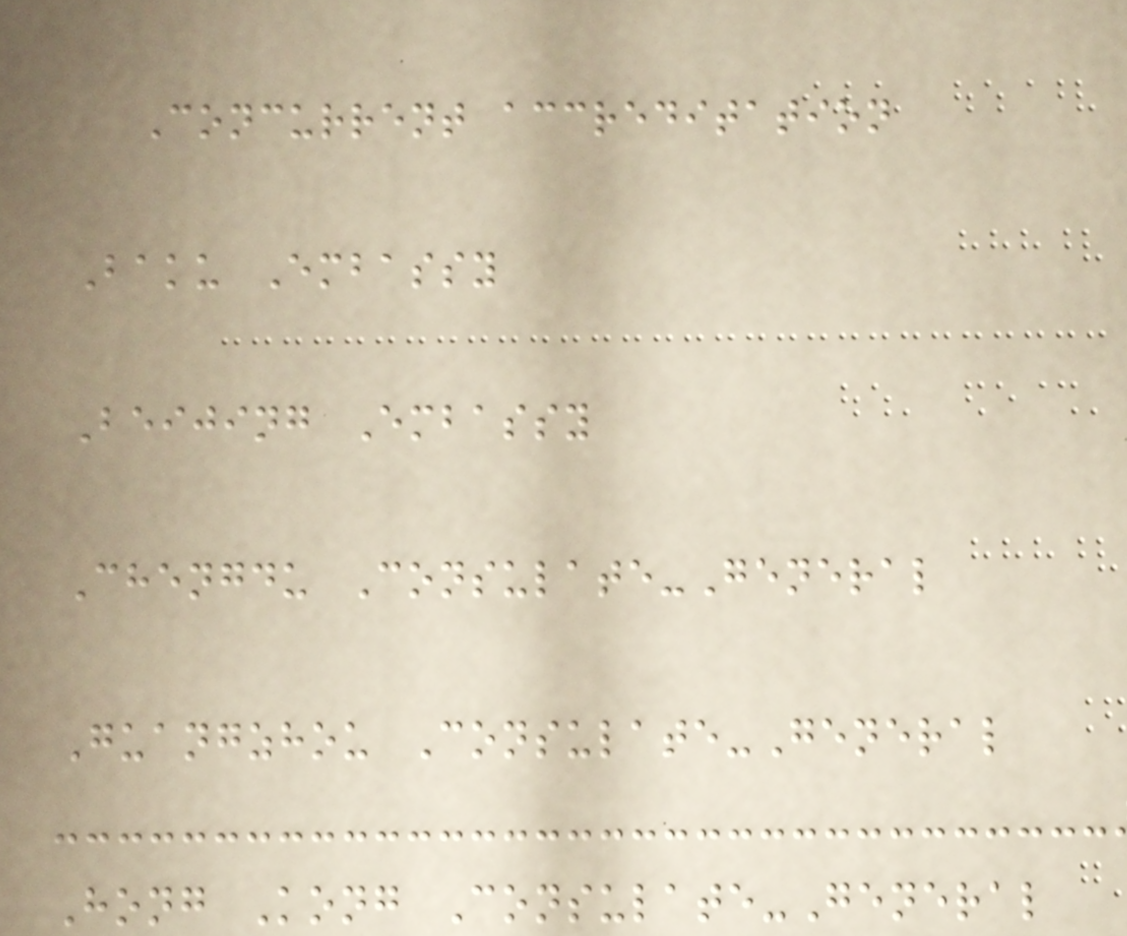Concurrent accreditation
Baku Embassy
Beijing Embassy
Chengdu Consulate-General
Guangzhou Consulate-General
Hong Kong Consulate-General
